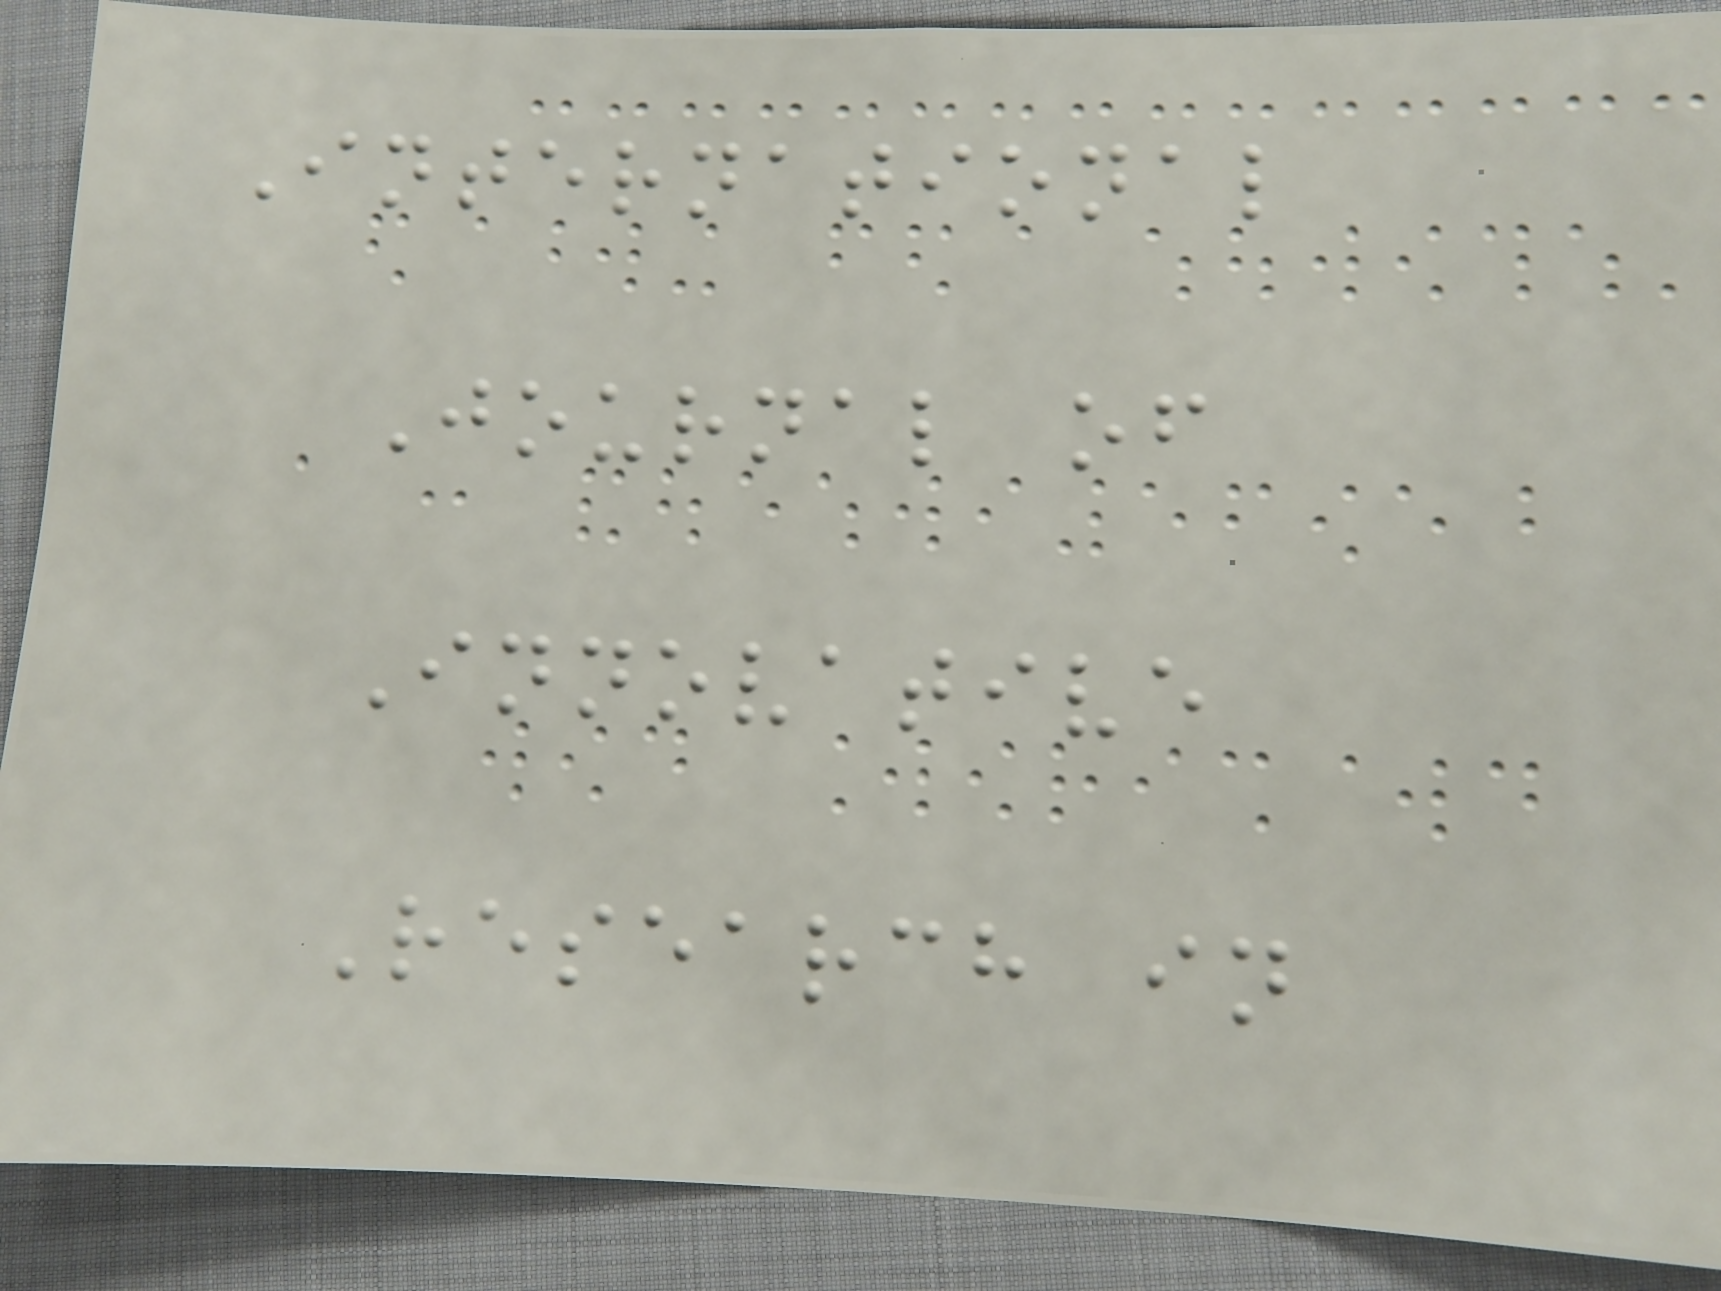International
Journal of
Innovative
Research in
